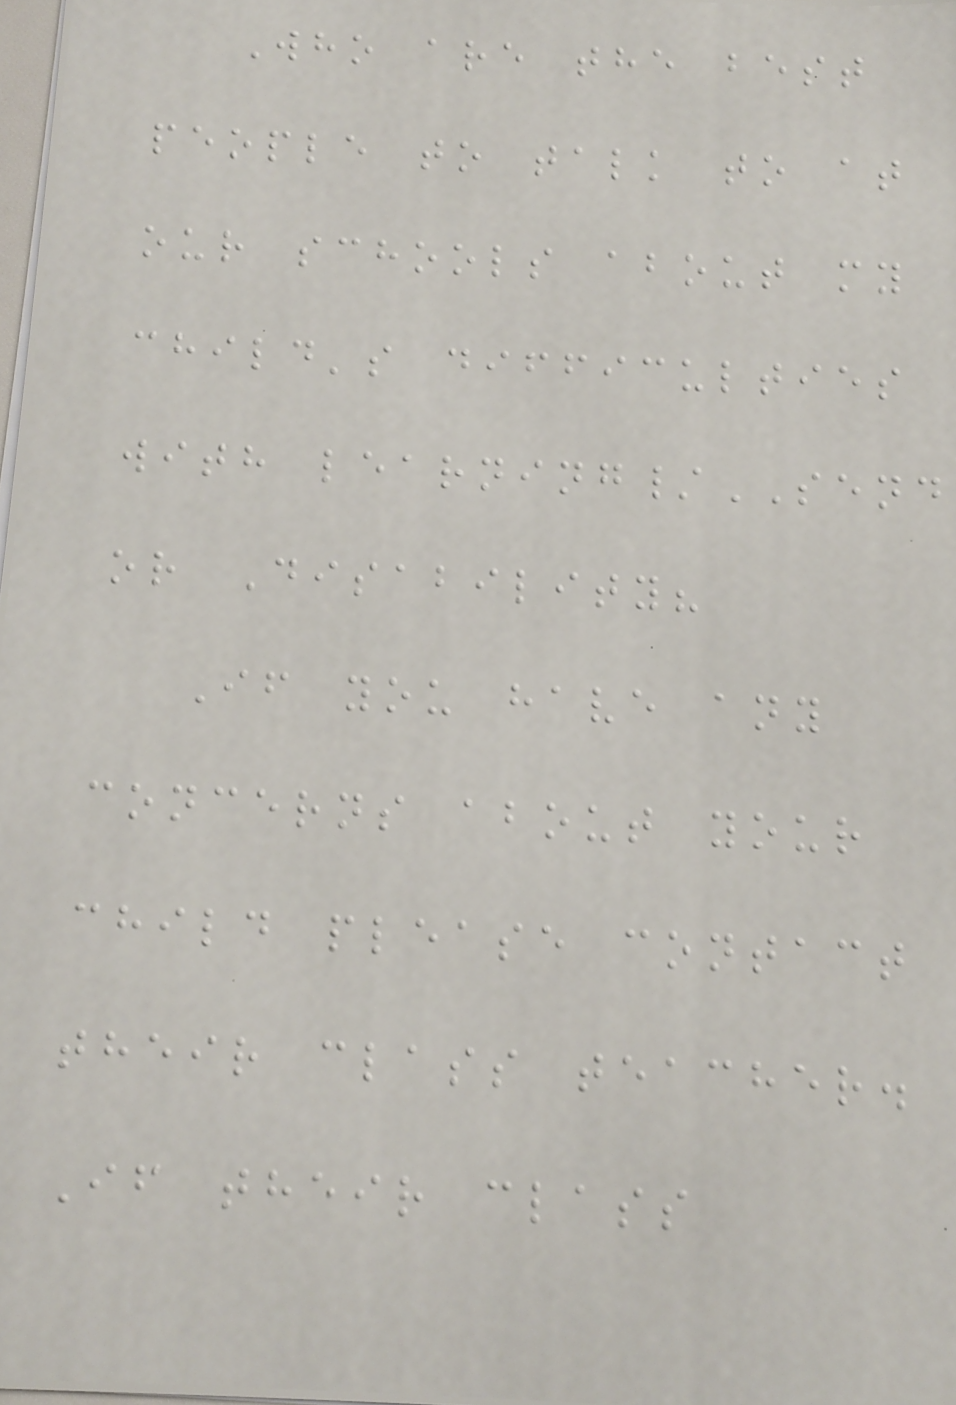Who are the best
people to talk to at
our schools about my
child's difficulties
with learning/SEND
or Disability?
If you have any
concerns about your
child please contact
their class teacher.
If their class
